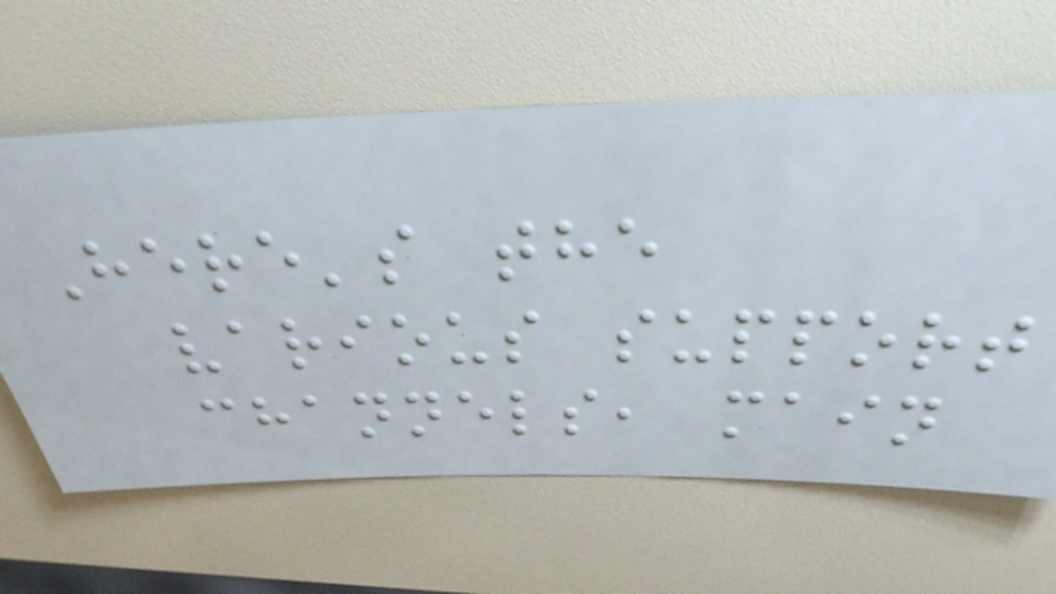Here's the
various support
channels, main
